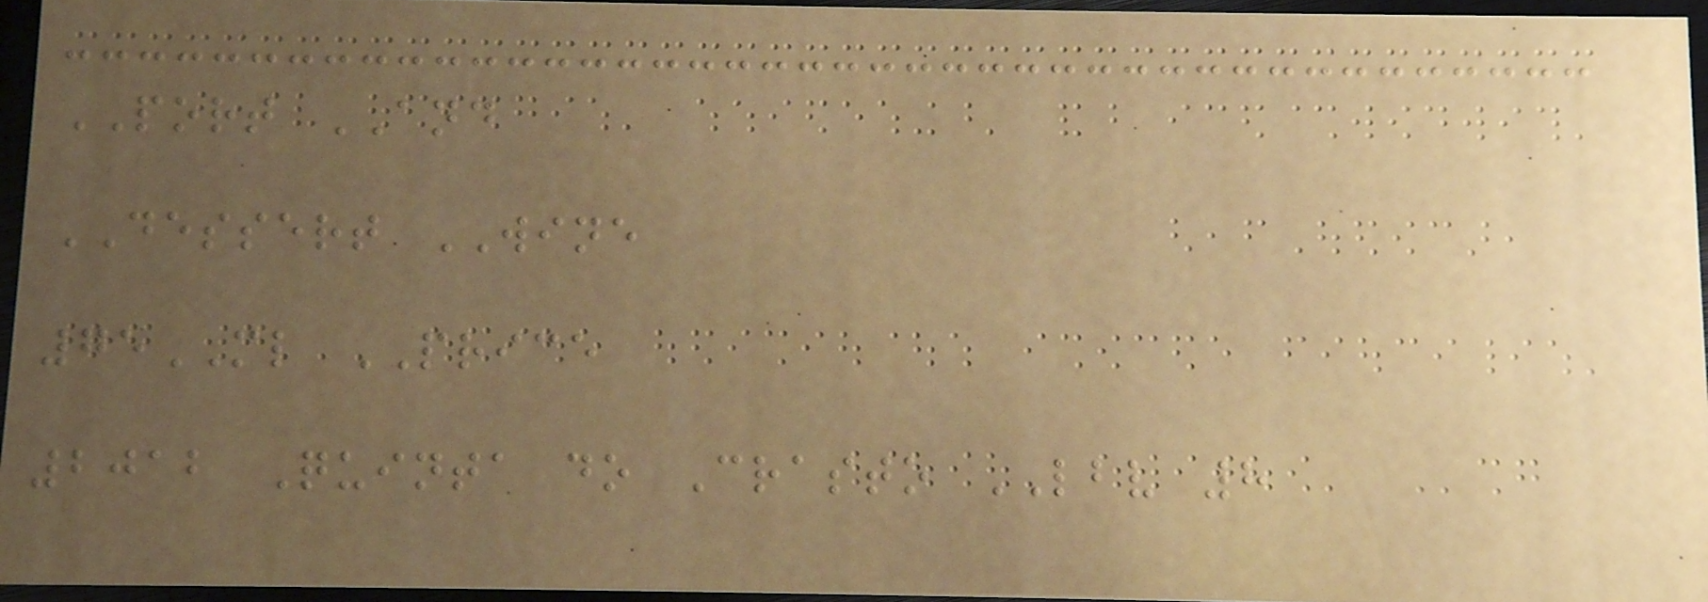PORT AND
DESSERT WINE
75ML PRICE
2012 Quinta do Crasto LBV 8
